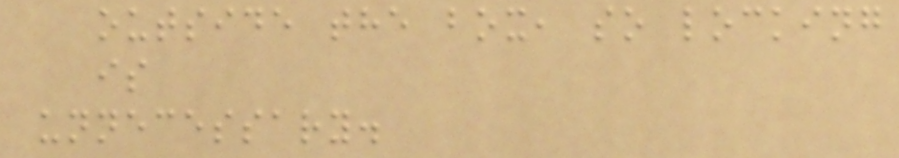outside the box, so locking
is
unnecessary.
